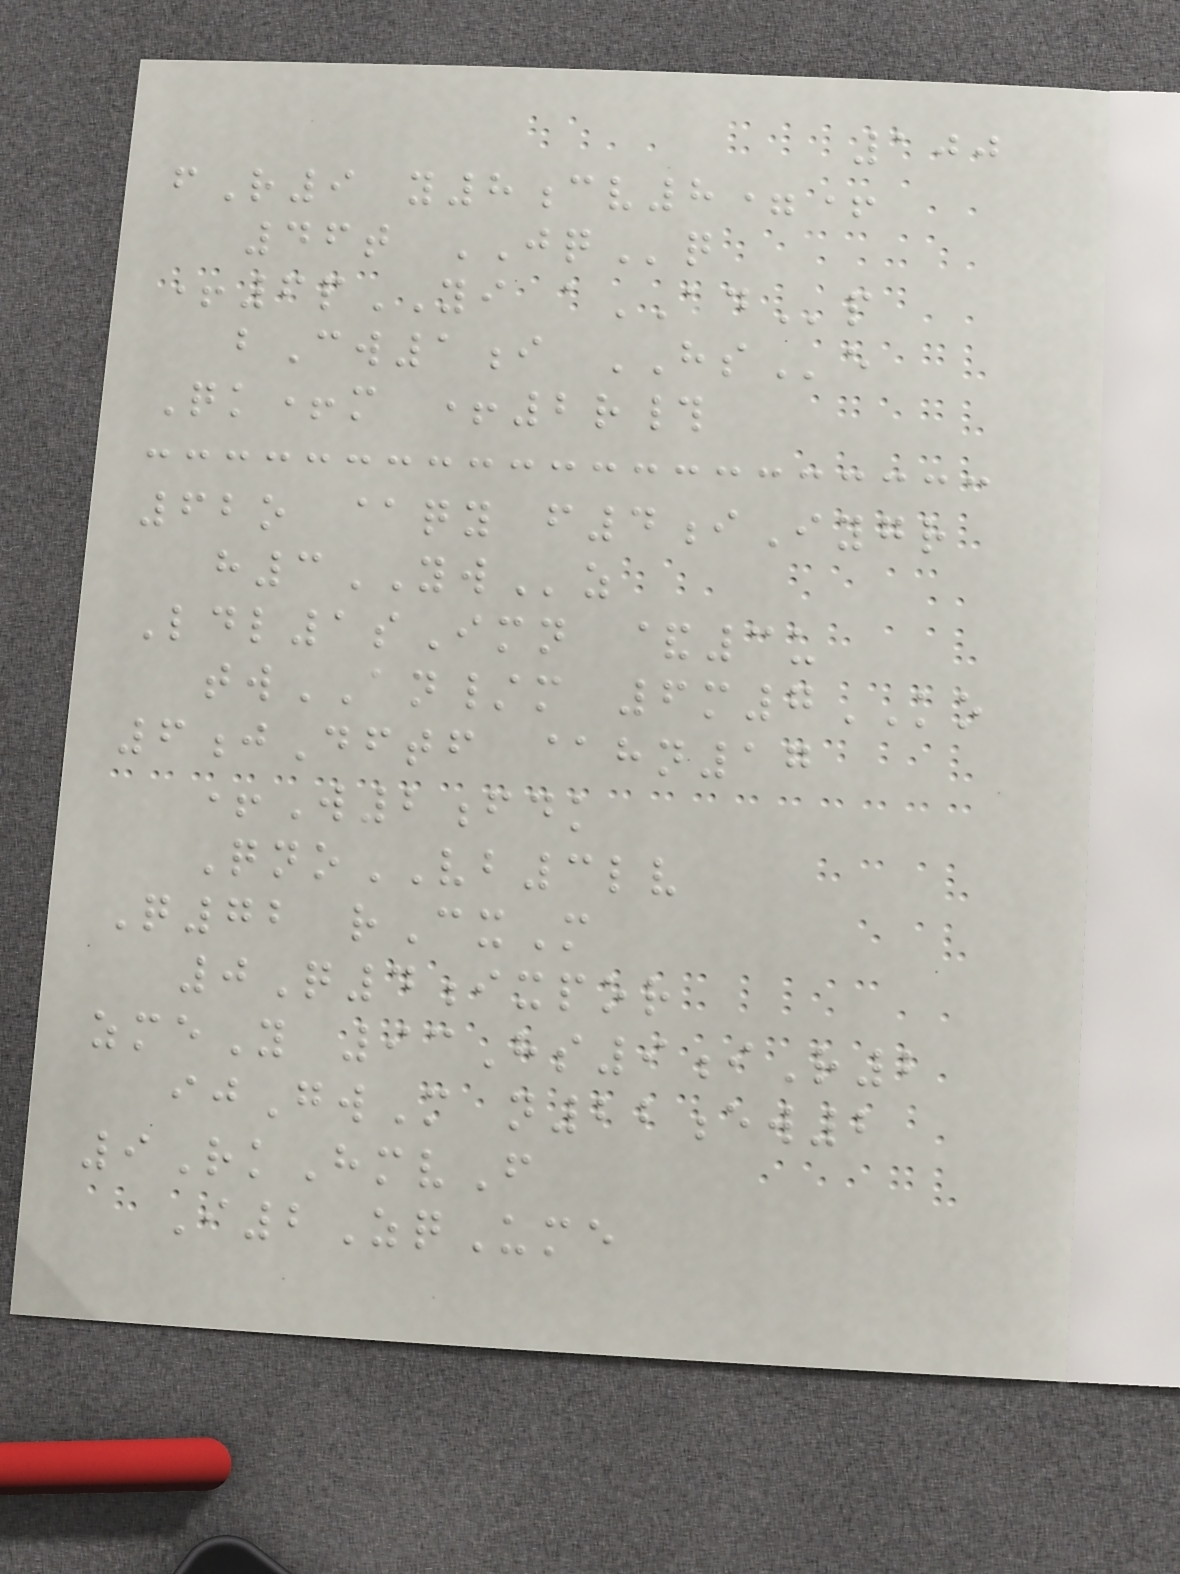100
fR9 y8cv8=+
46t JQq
+6pYI aADp
bCw1i HSe
Qk+m +2r#
62o @qy f4iIygr
h3YWz
Ldl1sImn &3u
twAN/m 6m7KO
6jDftf @hn17
+W2fdk
QnoVB3lv
Q72 rCxM
0Q4ixpor
zmeY 93Hs9iR2
ijGwM n22ew2
9RkHmvF
I2ZqUme
